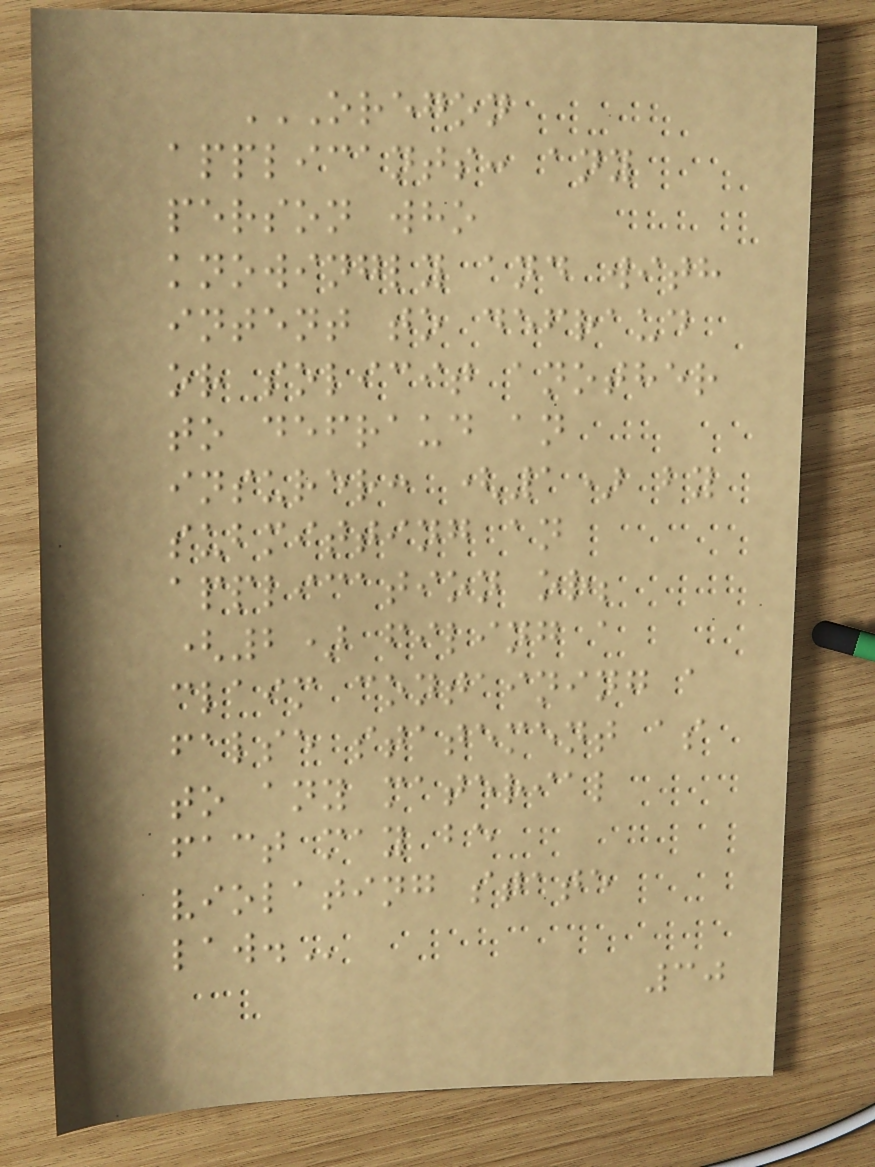OREGON
APPLICANTS: ANY
PERSON WHO
KNOWINGLY AND WITH
INTENT TO DEFRAUD
OR SOLICIT ANOTHER
TO DEFRAUD AN
INSURER: (1) BY
SUBMITTING AN
APPLICATION OR;
(2) FILING A
CLAIM CONTAINING A
FALSE STATEMENT AS
TO ANY MATERIAL
FACT MAY BE
VIOLATING STATE
LAW.
30
